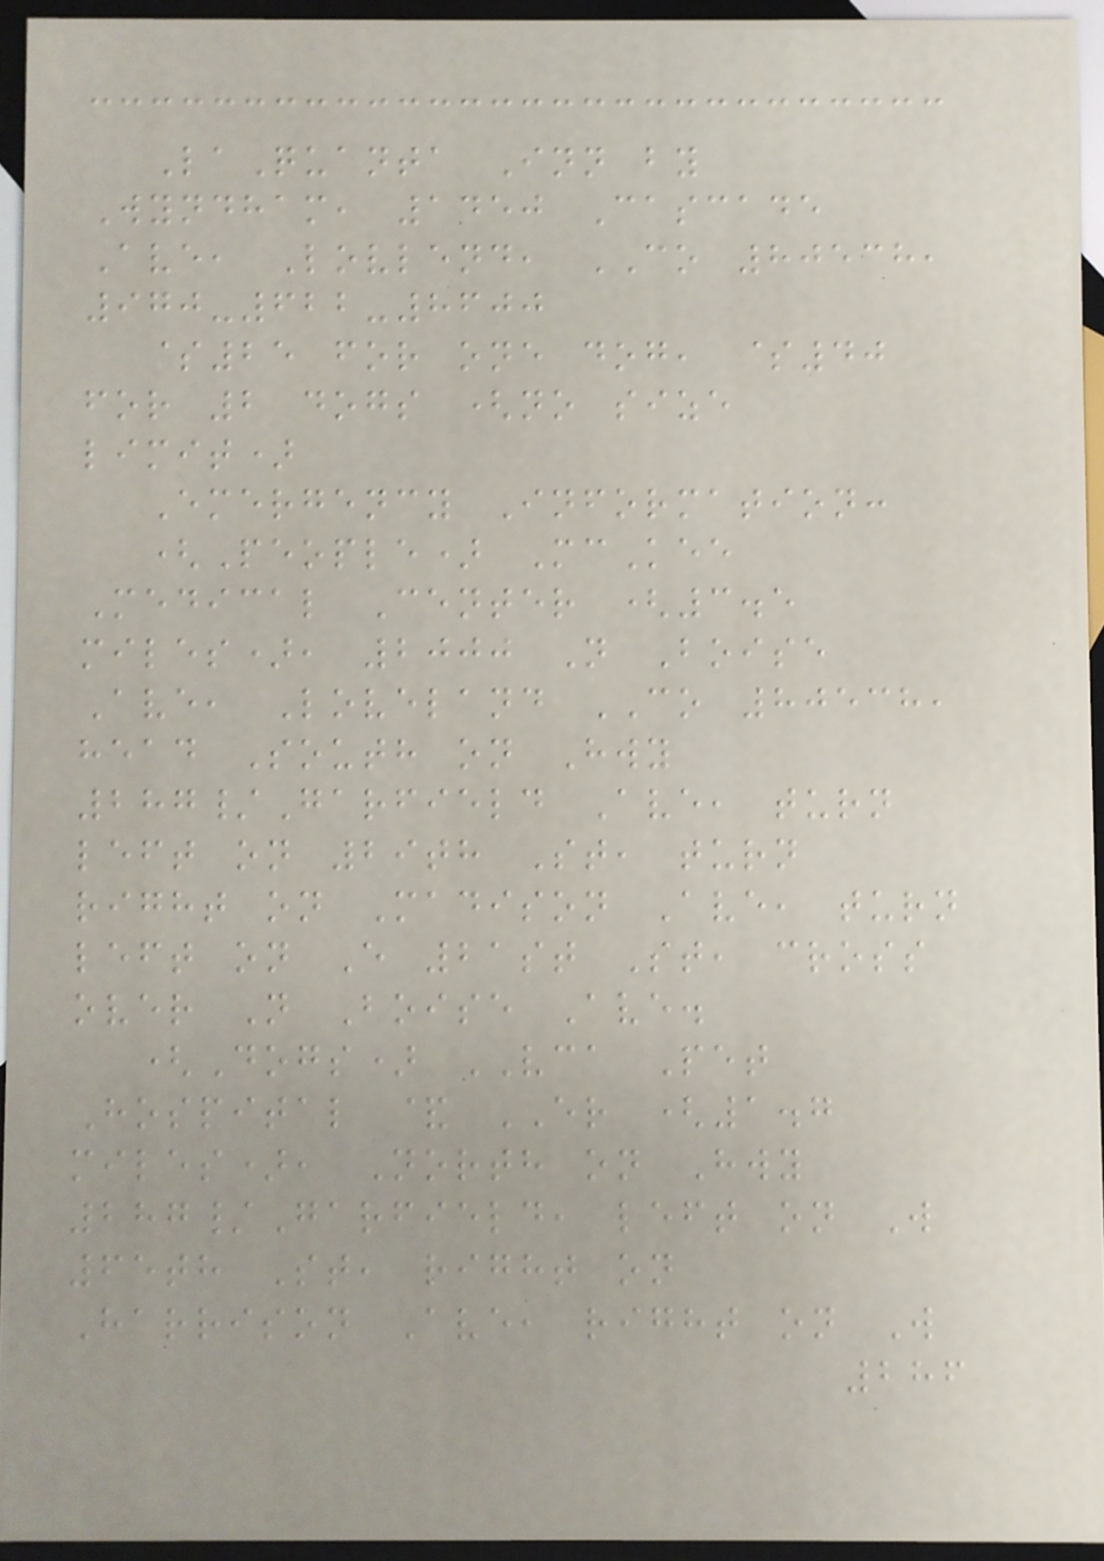LaQuanta Inn by
Wyndham, 1450 Cascade
Ave, Lovlend, CO 80538,
970-622-8600
$25 for one dog, $40
for 2 dogs (no size
limit)
Emergency Information:
(People) McKee
Medical Center (3.5
miles), 2000 N Boise
Ave, Loveland CO 80538,
head South on Hwy
287/Garfield Ave, turn
left on 29th St, turn
right on Madison Ave, turn
left on E 21st St, cross
over N Boise Ave.
(Dogs) VCA Pet
Hospital & ER (1.7
miles), North on Hwy
287/Garfield, left on W
65th St, right on
Harrison Ave, right on W
286
